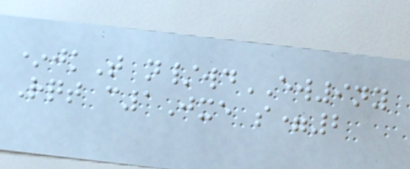*jkT n/wdEW9ny
Rqt c1Jxe s=2
